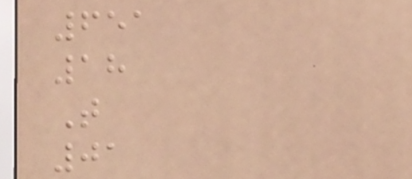651
18
T
01
